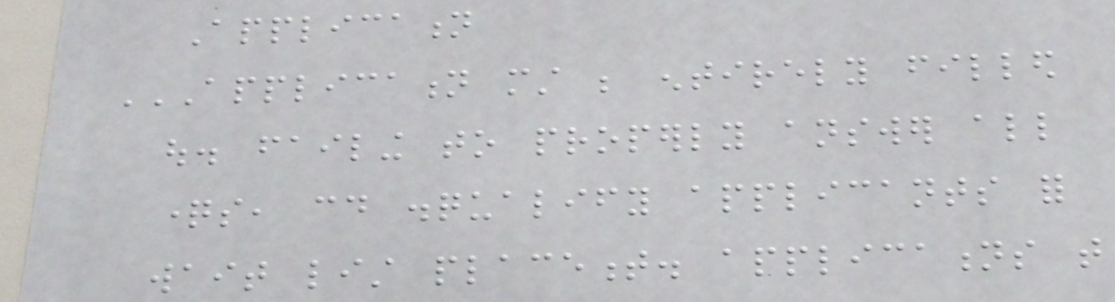Application
APPLICATION MUST BE ENTIRELY FILLED
OUT. FAILING TO PROPERLY ANSWER ALL
QUESTIONS, COULD DISQUALIFY APPLICANTS FOR
WAIT LIST PLACEMENT. APPLICATIONS THAT
